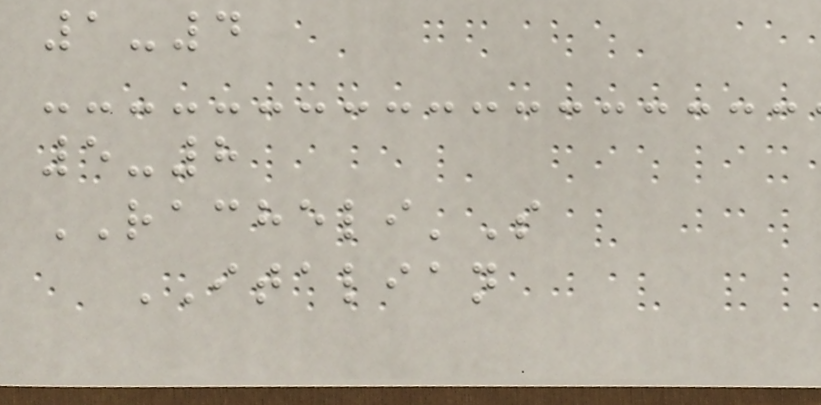1-4
5-8
RACHELI'S
ITALIAN
